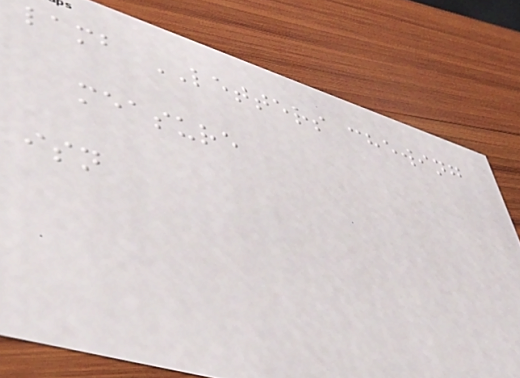lamb LETTERS chewing
measure
isn
